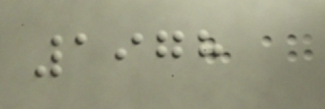1978
